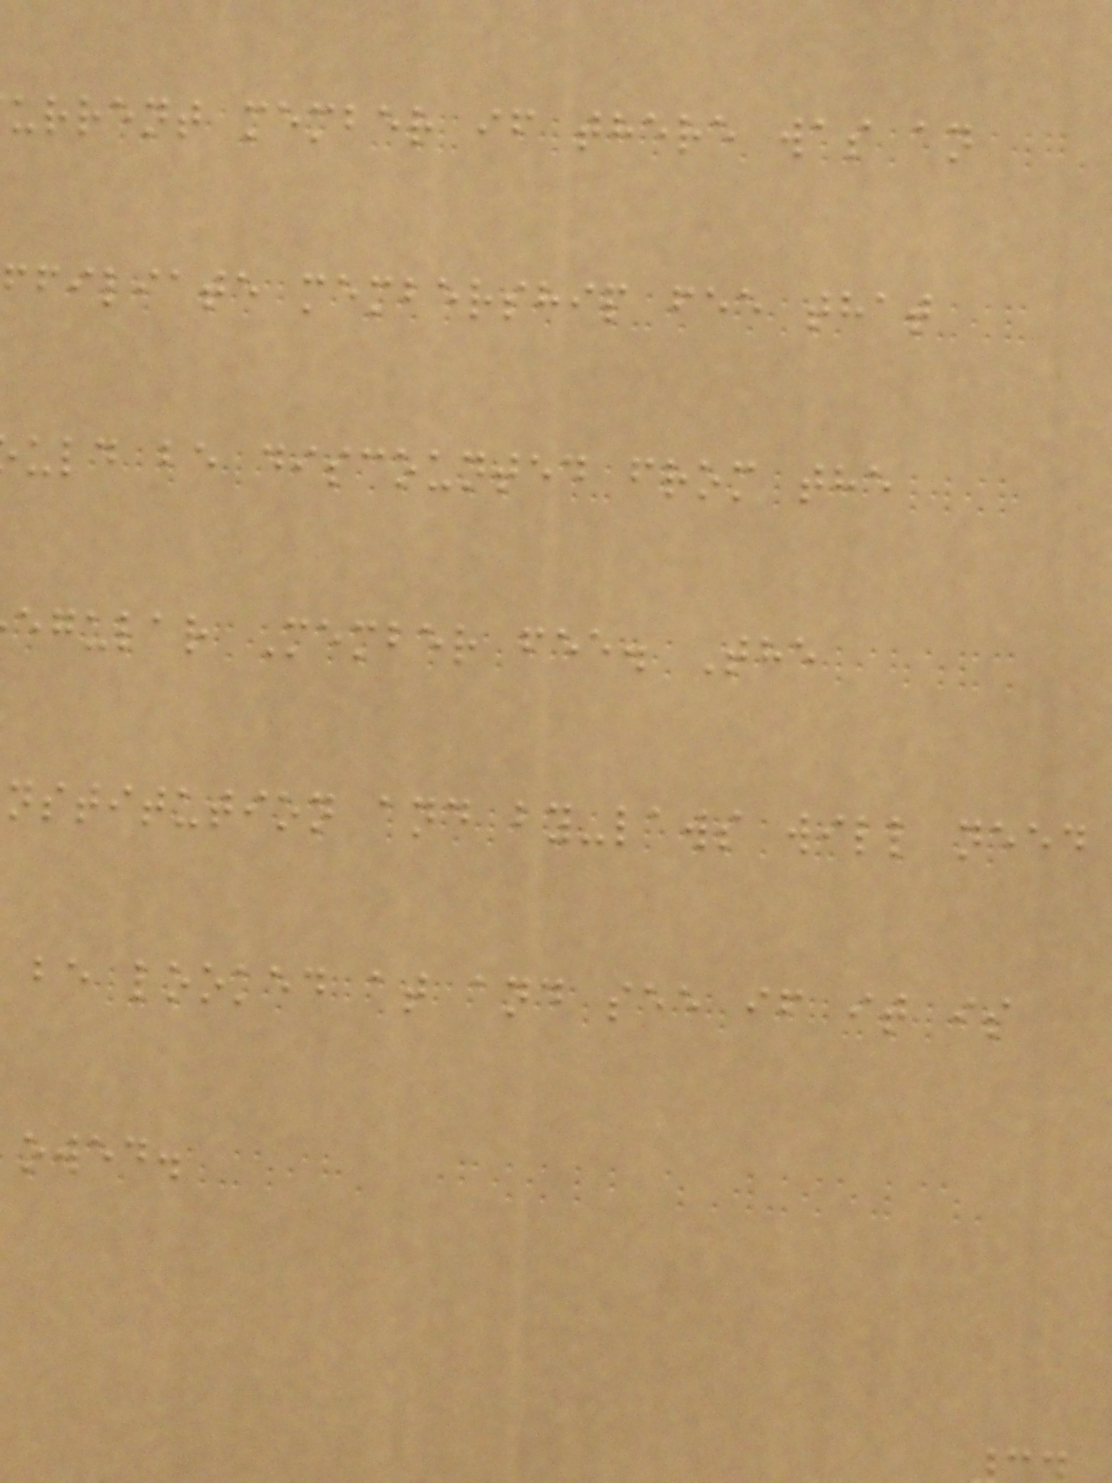urrent member if there was an
ffiliate membership fee that
uld be discounted from the
egular Member fee. The
nstitution and by-laws will need
be looked at and see if it is
owed.
